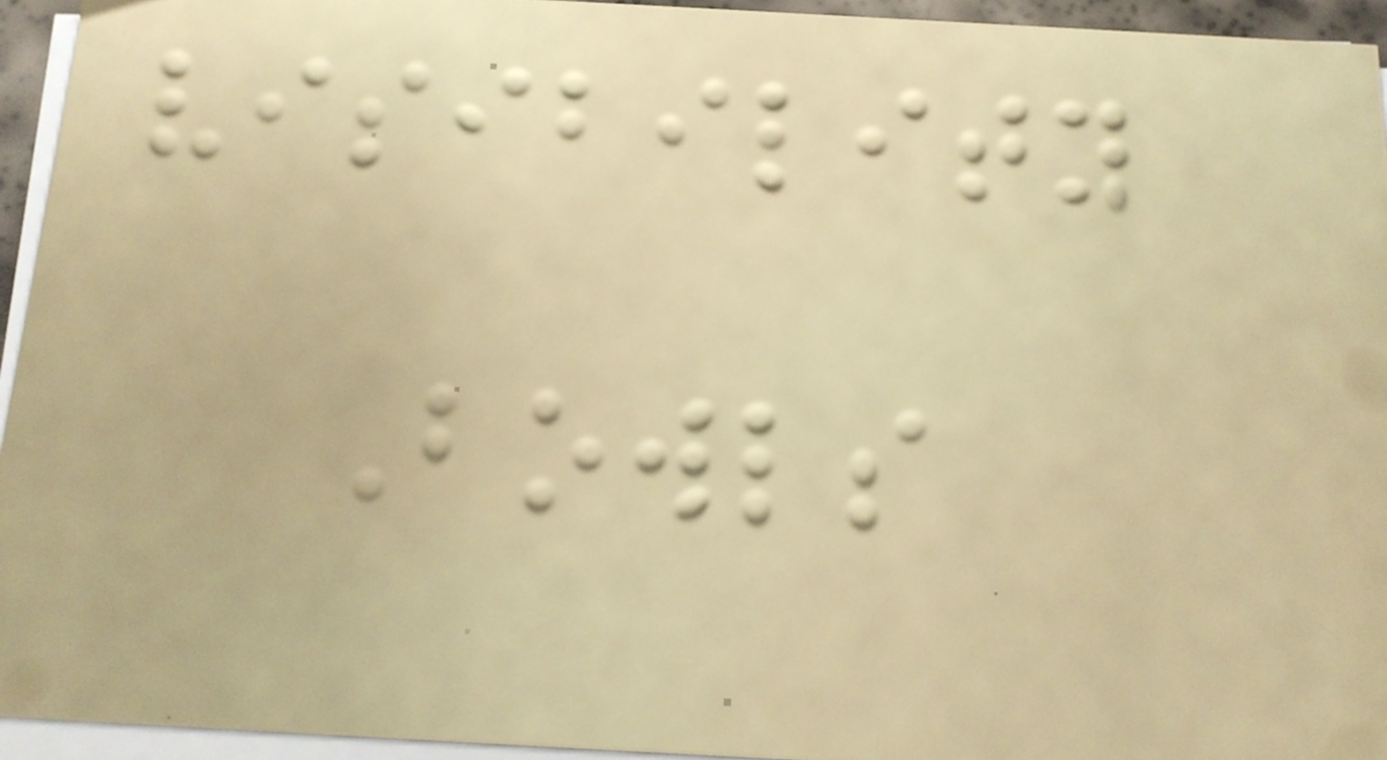visibility
Bowls
